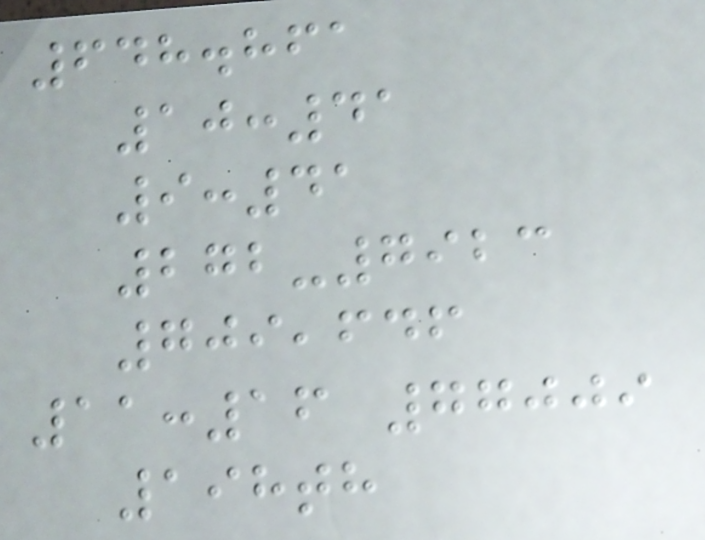648.861
10:41
9:41
272-7923
709,646
11:16 77009
198th
